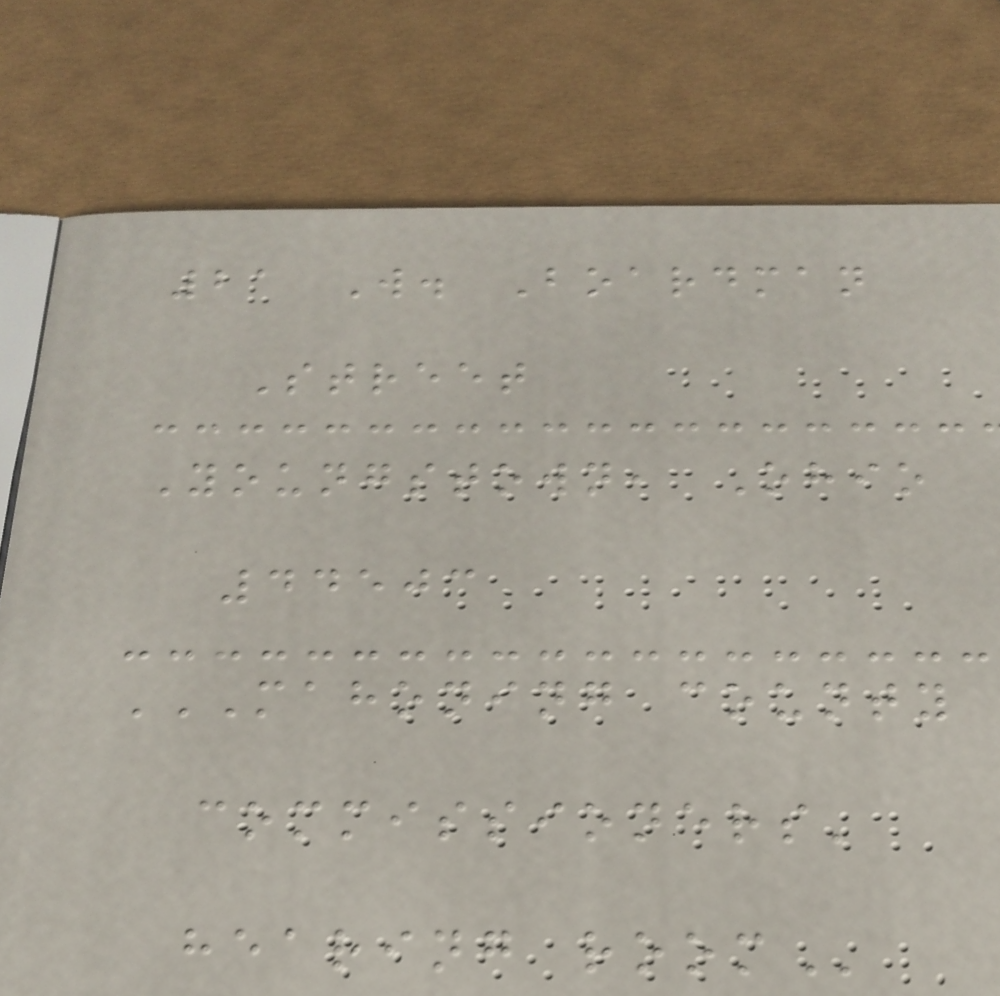21 W. Boardman
Street
Youngstown, Ohio
44503
MAHONING COUNTY
COMMISSIONERS'
HEARING ROOM
